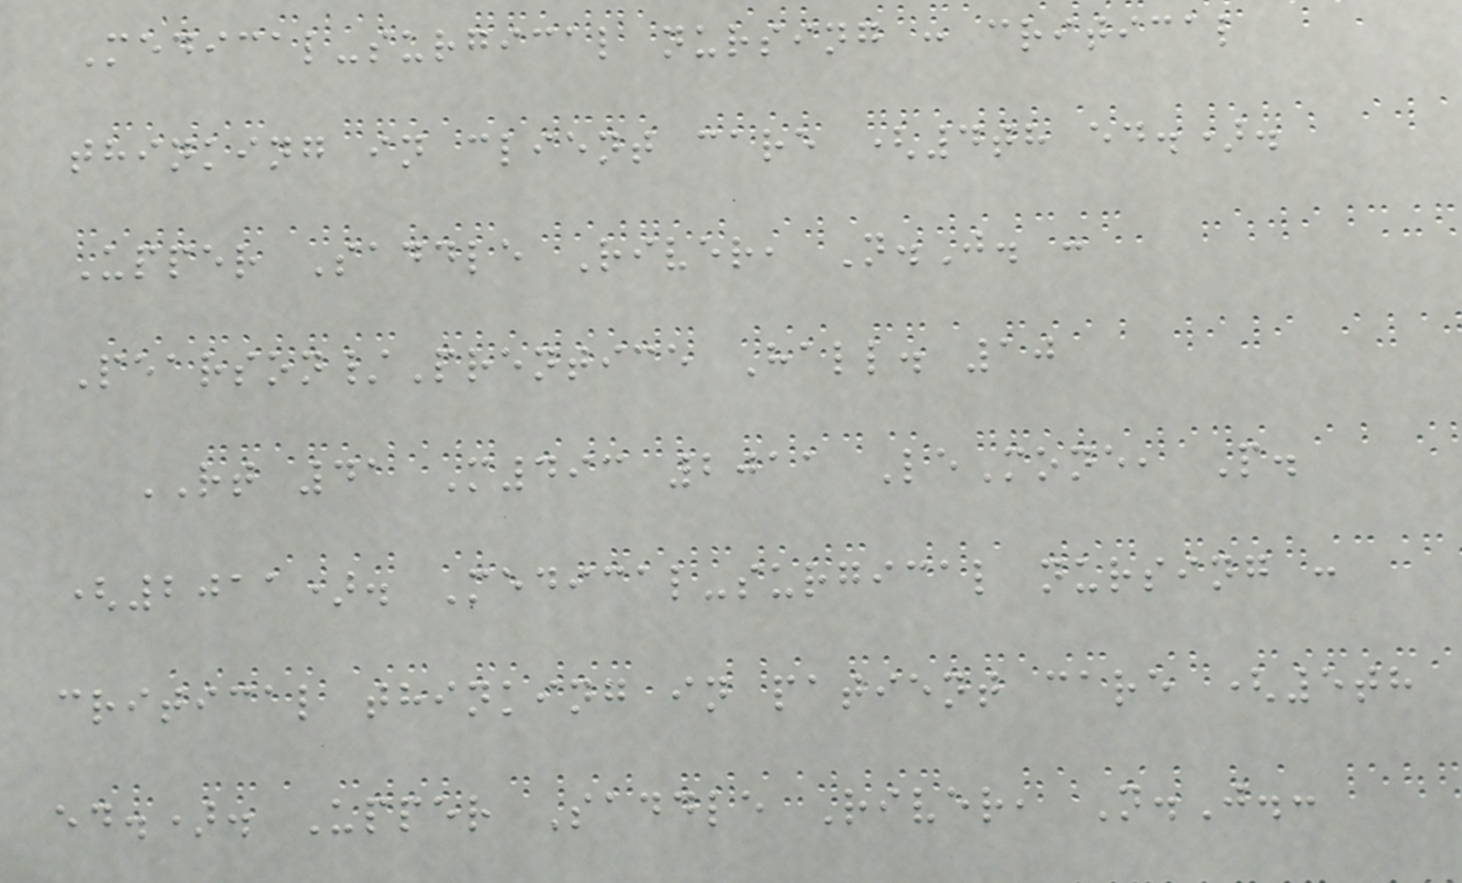Medical-surgical nursing : critical
thinking in client care (4th ed.).
Upper Saddle River, N.J. :
Pearson/Prentice Hall. 10
RT 41 M493 2011 LeMone, P.
(2011). Medical-surgical nursing :
critical thinking in patient care (5th
ed.). Upper Saddle River, N.J.:
